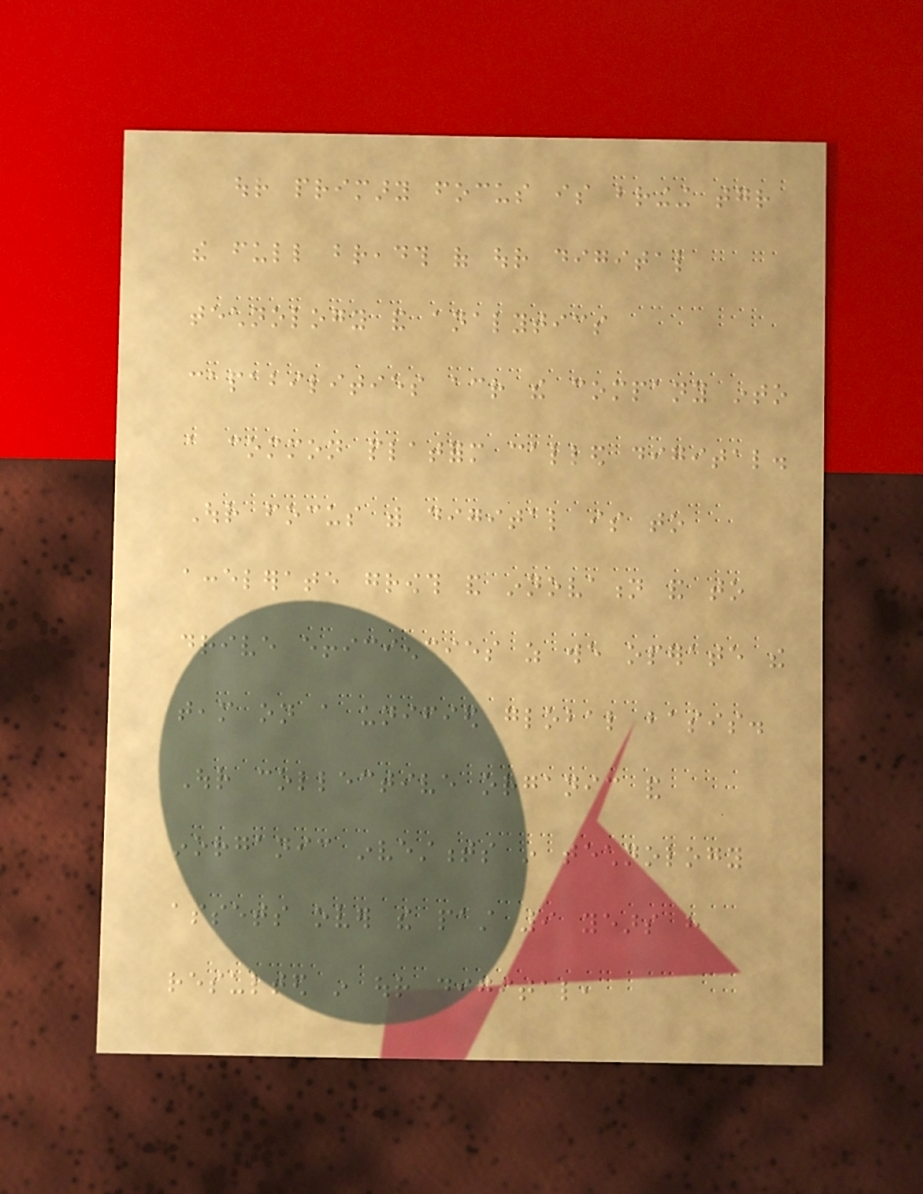our primary focus is bringing together
the full breadth of our digital
technology and analytics
capabilities across the company into
a common platform called digital.
Our focus with digital is to
accelerate growth and innovation and to
drive efficiencies as we operate the
team on a unified global basis.
Our collective organic and
inorganic investments in technology
assets over the past 9 years have
resulted in our digital,
